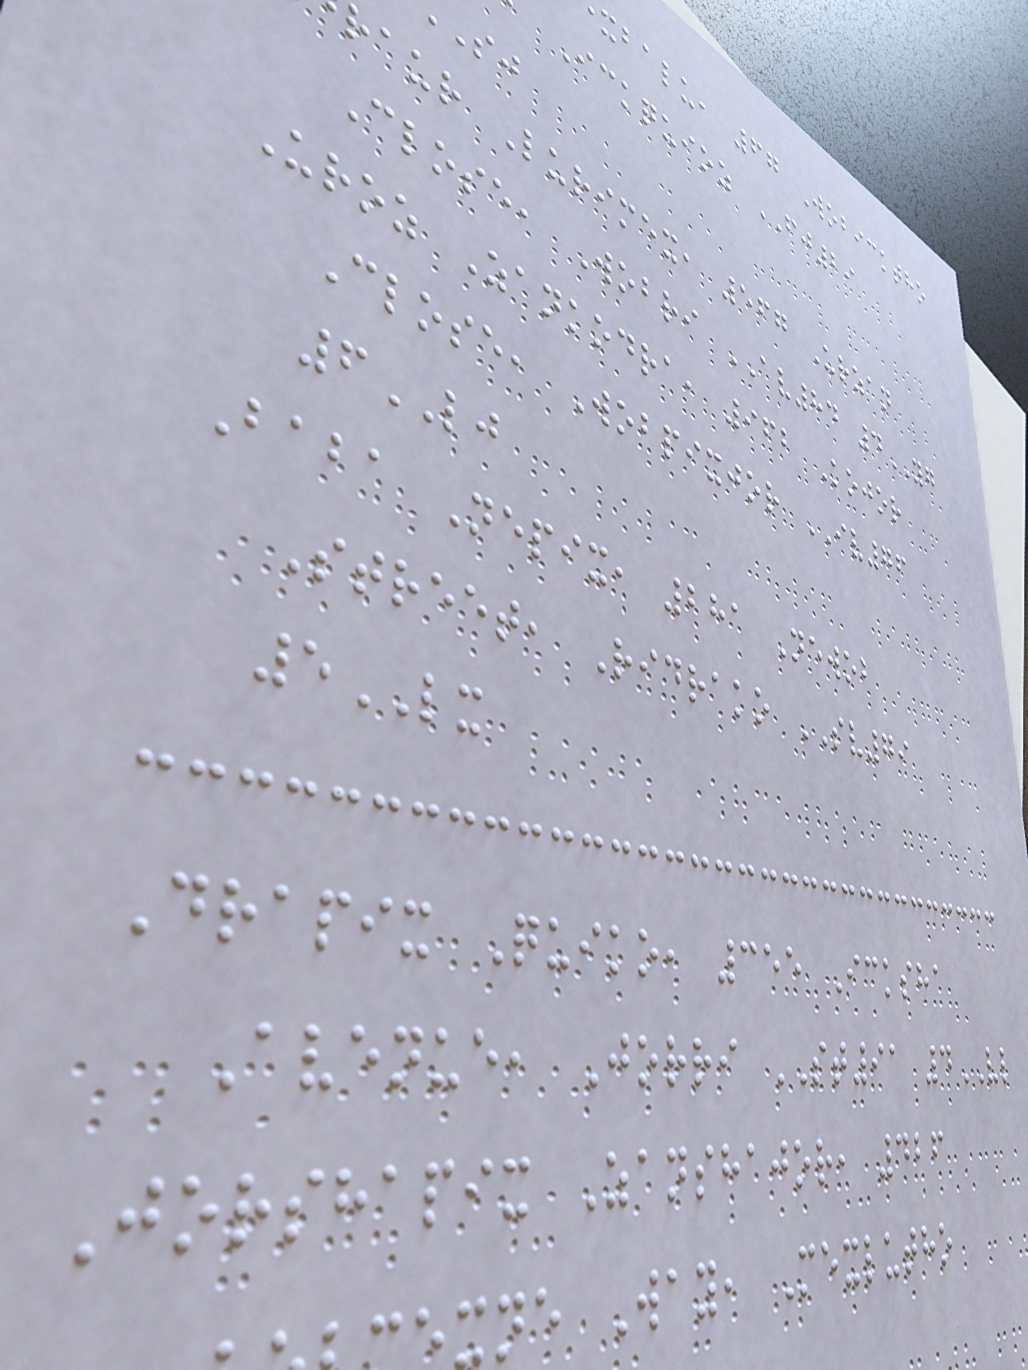xbalu, 67 Wobicktho
Ickquioz FJ29
raur Lurimex, 567 Urzan
Close, Wobri AV84 4YG
Uroz Zankodra, 962 Kojor
Close, Wobpixjor IV76
6LJ
Baba Nepix, 281 Newob
Street, Ridrako SV79
5LX
Drapix Quiko, 355 Icksha
Avenue, Jorri ST91 4VL
Jorshapix Zanshajor, 426
xne Way, Mexlutho
